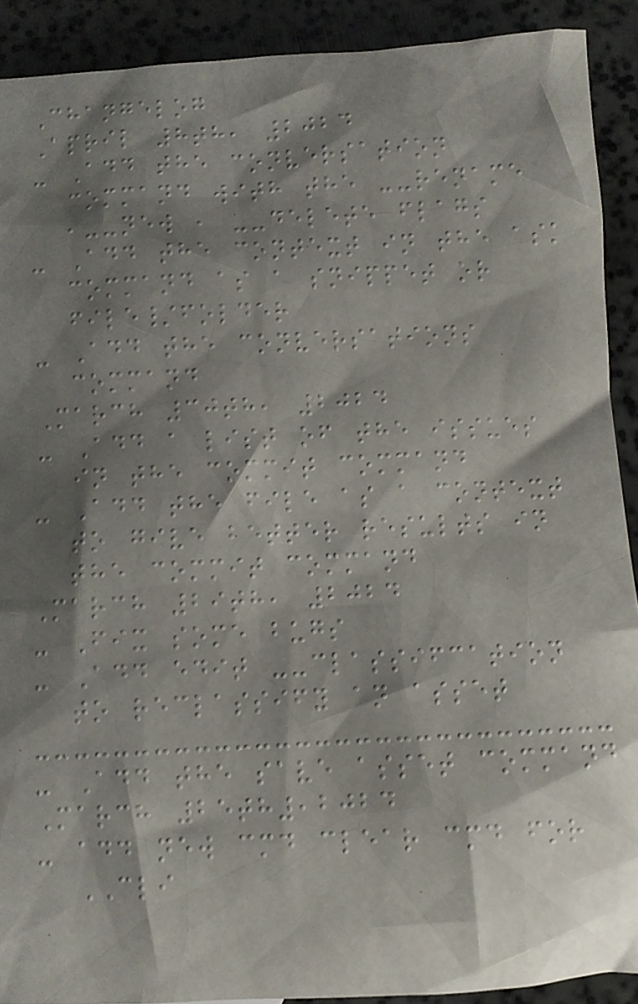Changelog
April 8th, 2024
- Add the conversation
command with the --rename
,--new , --delete flags
- Add the context in the ask
command as a snippet or
file/folder
- Add the conversations
command
March 30th, 2024
- Add a list of the issues
in the commit command
- Add the file as a context
to give better results in
the commit command
March 29th, 2024
- Fix some bugs
- Add edit --classifcation
to reclassify an asset
- Add the save asset command
March 25th,2024
- add new cmd clear cmd for
CLI
